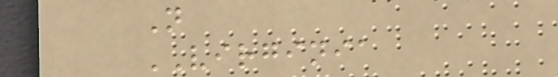N
VIRGINIA
